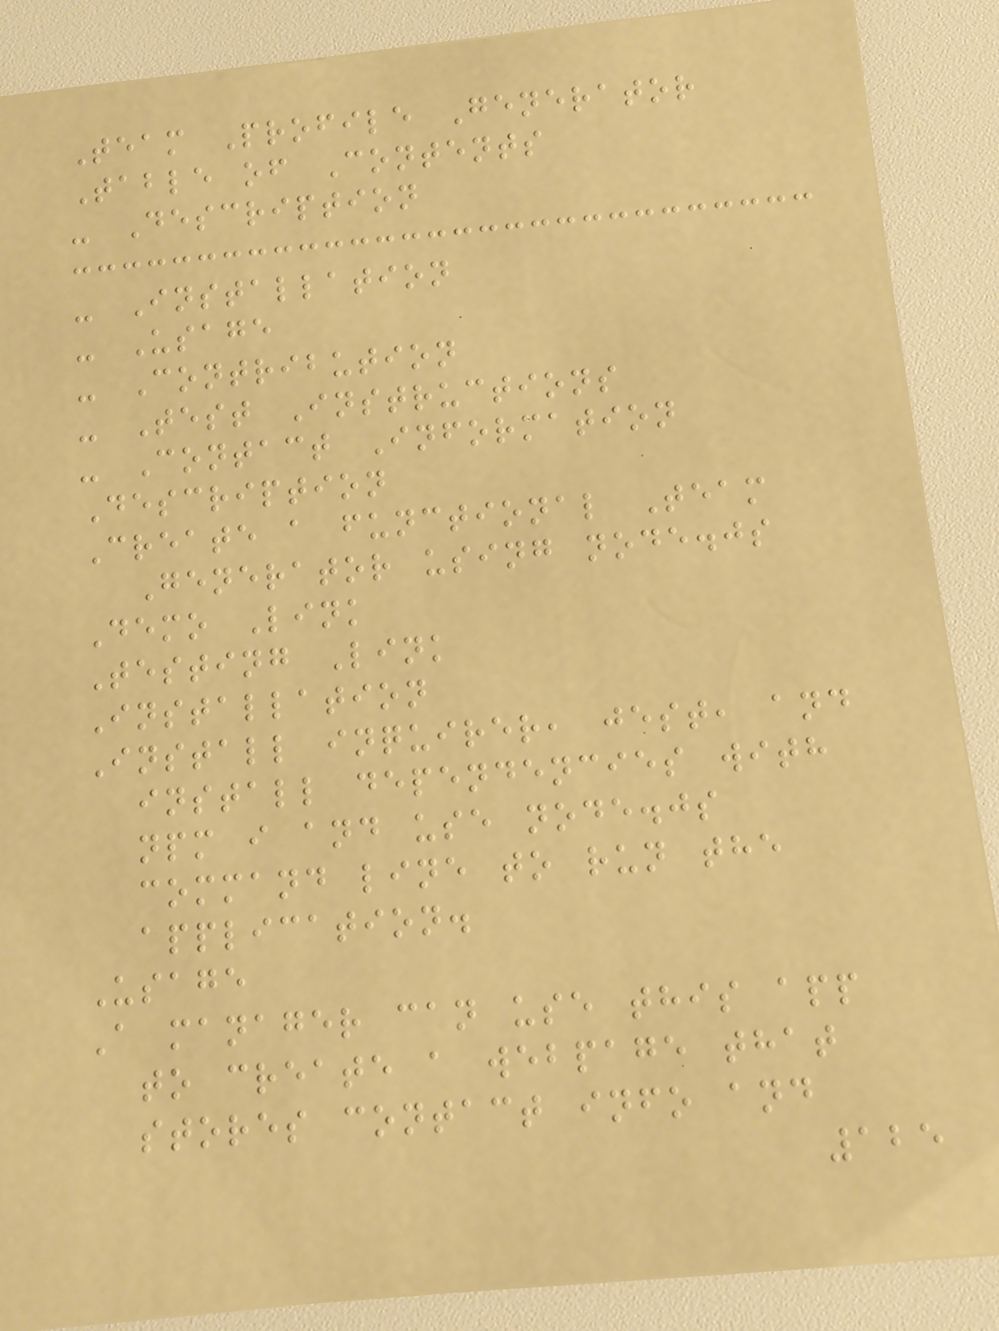Team Profile Generator
Table of Contents
- Description
- Installation
- Usage
- Contribution
- Test Instructions
- Contact Information
Description
Create a functional Team
Generator using node.js
Demo Link
Testing Link
Installation
Install inquirer, jest, and
install dependencies with
npm i and use node.js
command line to run the
application.
Usage
A manager can use this app
to create a webpage that
stores contact info and
125
